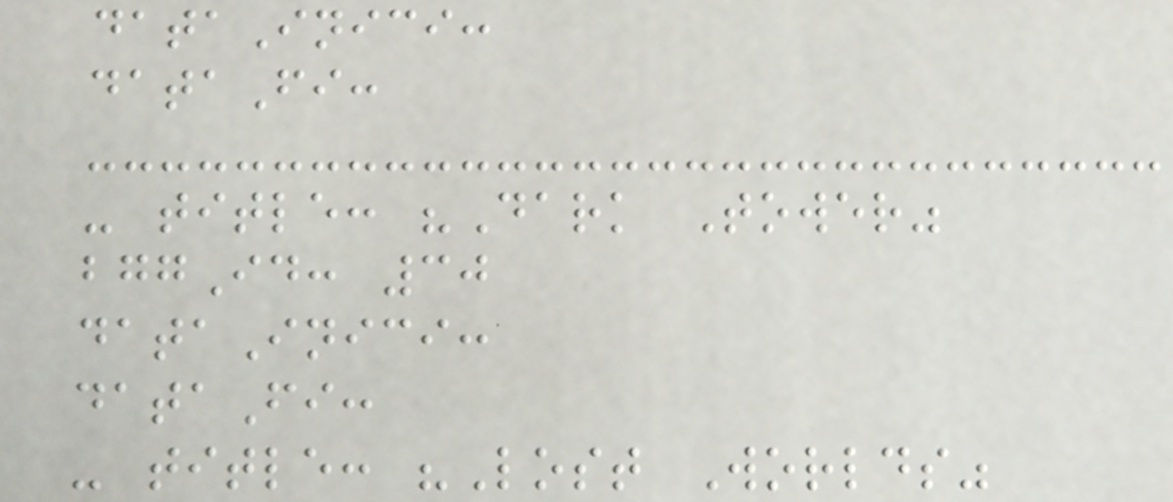dataInici:
dataFi:
- title: "Dark Tower"
bggId: 30
dataInici:
dataFi:
- title: "Lost Worlds"
